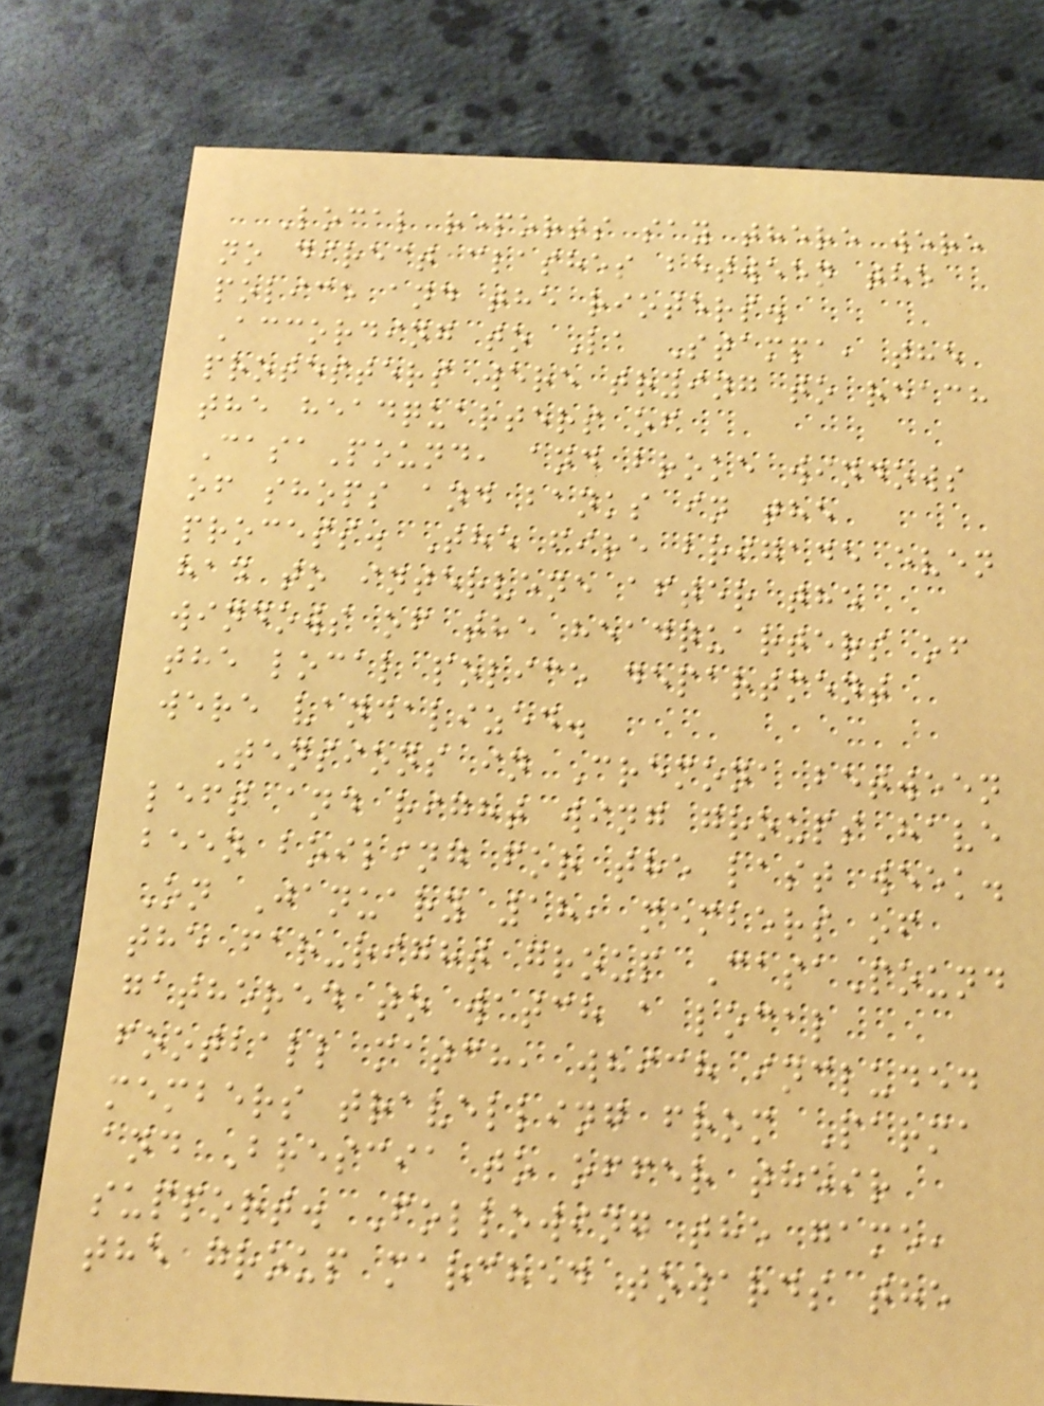Local reports say there were
no direct clashes between the
police and the rioters.
According to La Stampa, the
protesters were trying to reach
the headquarters of
CasaPound, and broke windows
of shops and banks in the
process. The fire brigade even
had to intervene after the
windows of the headquarters of
the local police department
were vandalized.
Tensions in Cremona between
left and right wing groups have
been boiling for the last week.
On January 18, members of
the far-right group CasaPound
gathered to watch a local
football match, which included
members travelling from Parma
and Brescia to offer their
support. Following the game,
the group marched towards the
